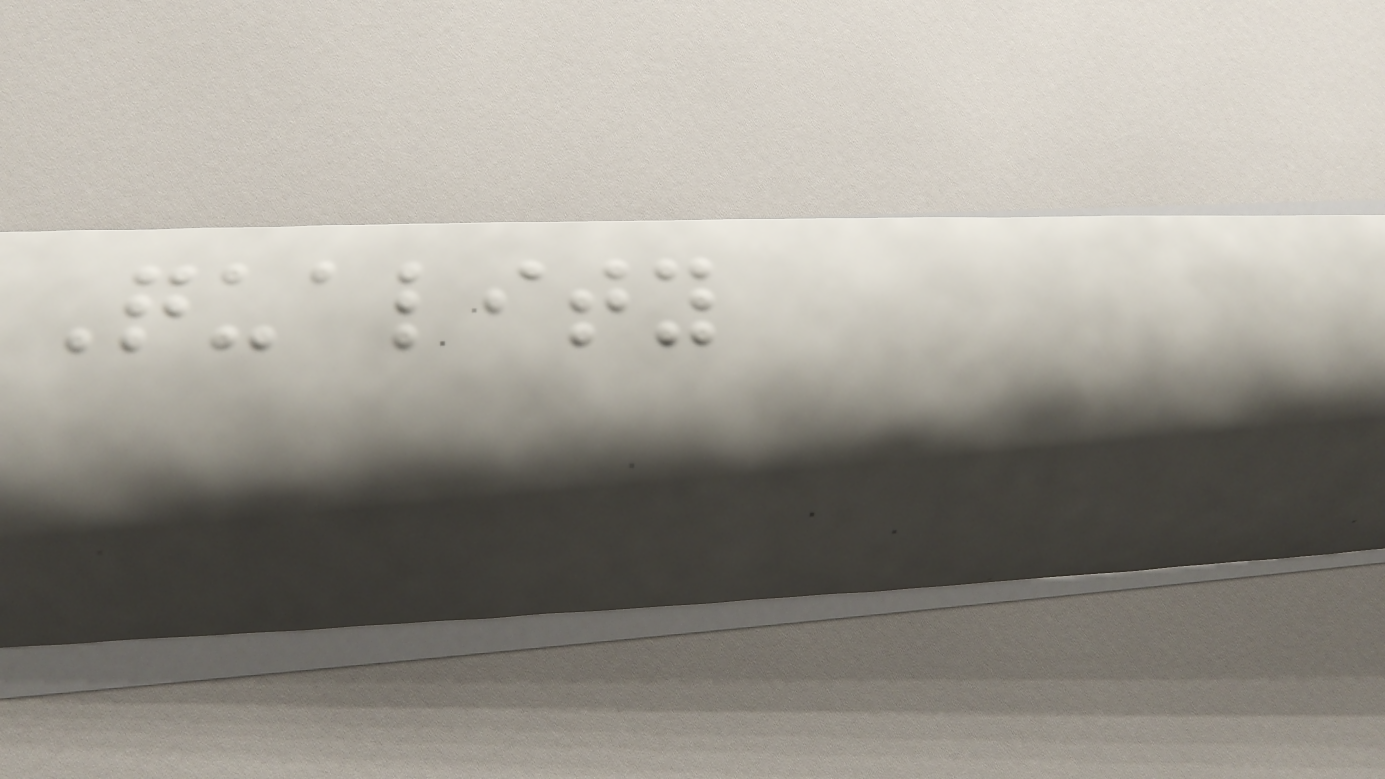Quality
